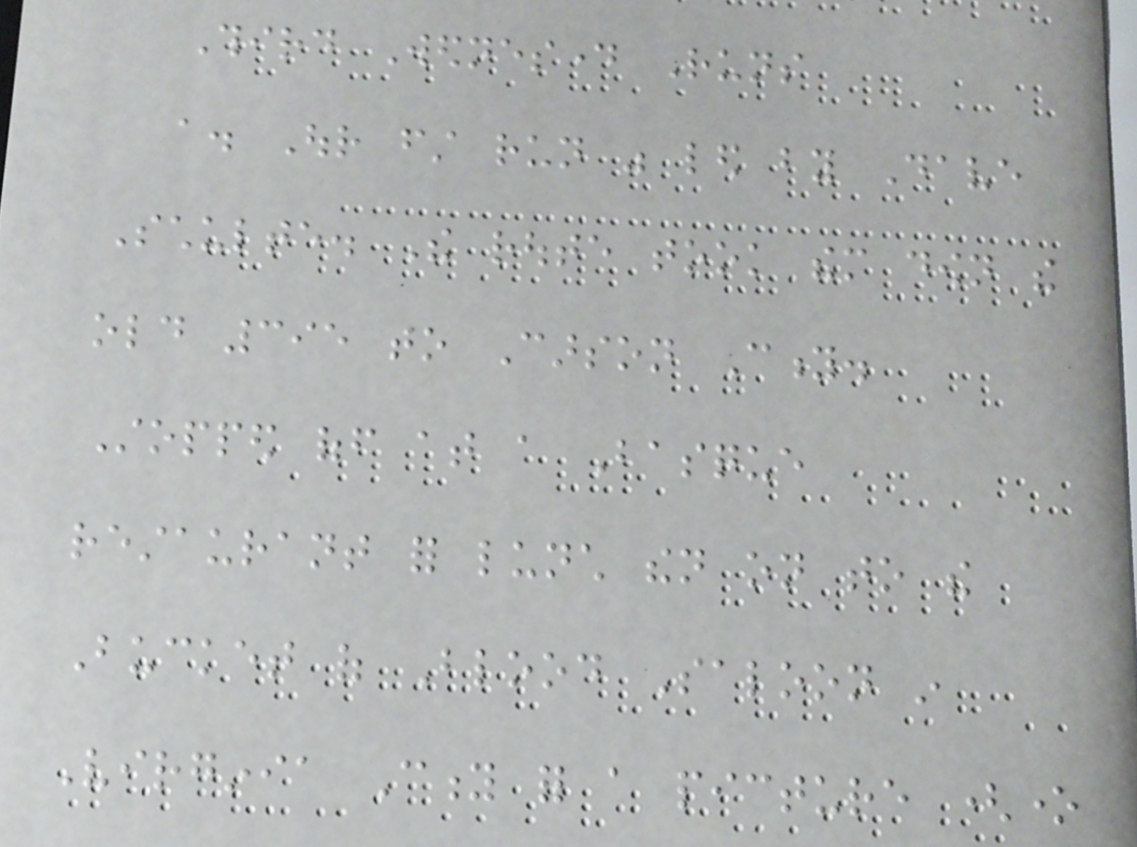Third Wednesday Runs
a. Our first run was led by Dave
Schulte. The route took them down the
old 395 to Carson City.
Stopped off at a Basque
restaurant for lunch then on to the
Bucket of Blood Saloon in
Virginia City for a picture (one
